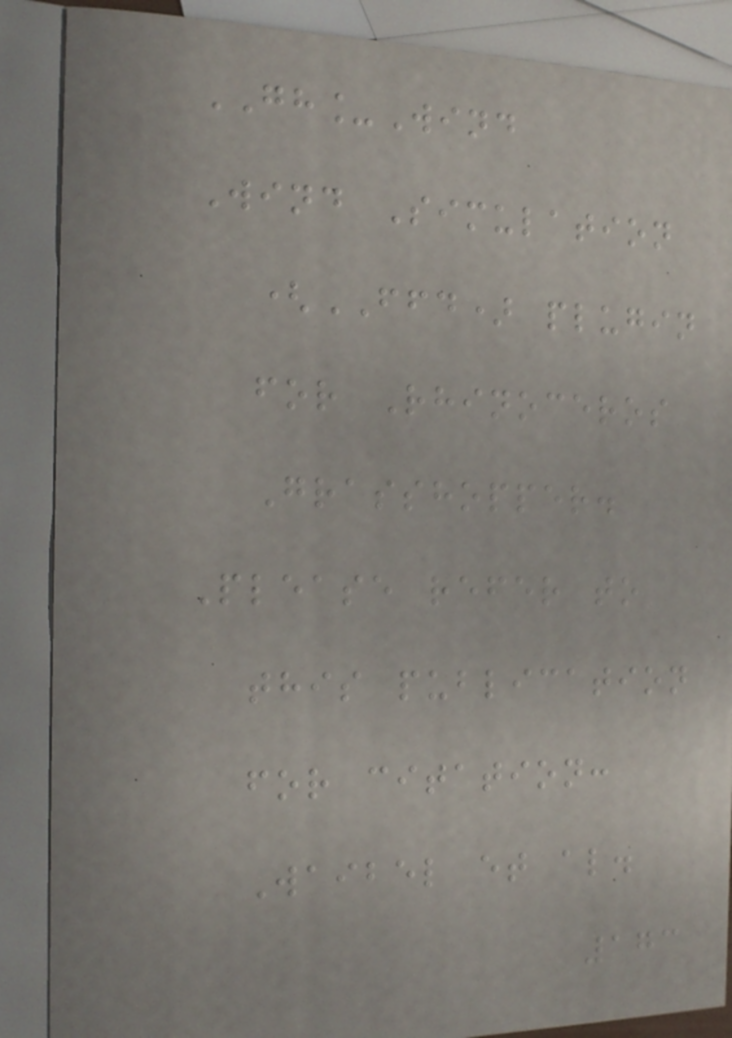GH_Wind
Wind Simulation
(FFD) plugin
for Rhinoceros
Grasshopper.
Please refer to
this publication
for citation:
Waibel et al.
173
